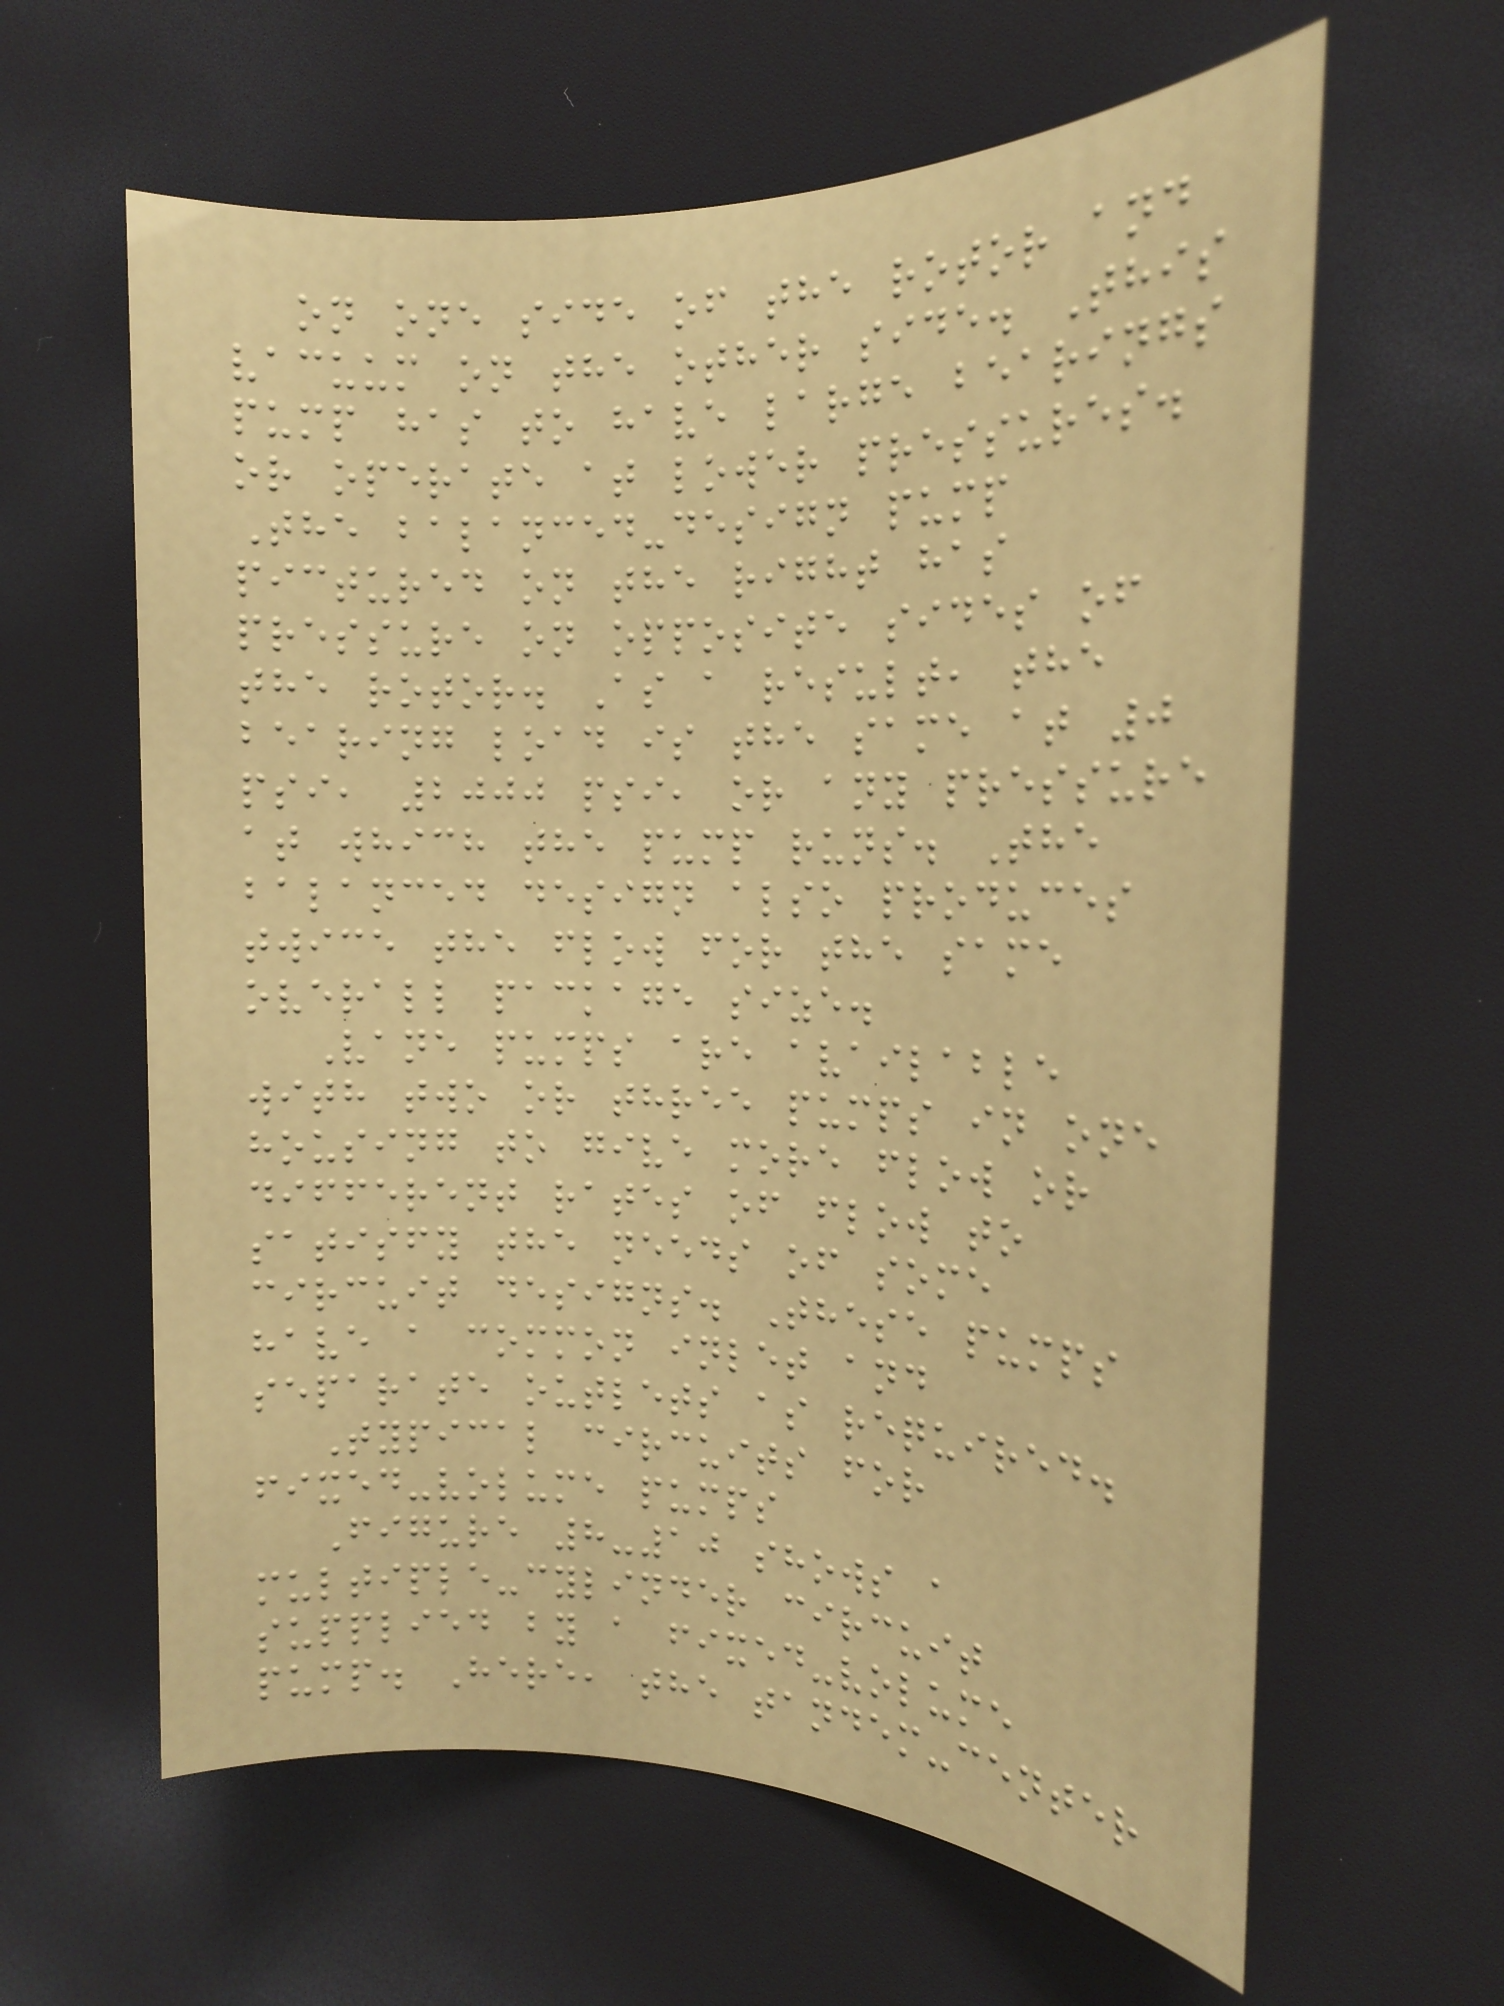on one side of the rotor and
vacuum on the other side. This
pump has to have large bearings
or operate at lower pressures.
The balanced-design pump
pictured on the right has
pressure on opposite sides of
the rotor. As a result, the
bearing load is the same at 0
psi, 2000 psi, or any pressure
at which the pump runs. The
balanced design also produces
twice the flow for the same
overall package size.
Vane pumps are available
with two or three pumps in one
housing to give more flow or
different rates of flow to
satisfy the needs of some
circuit designs. These pumps
have a common inlet and
separate outlets as required.
Typical circuits for
fixed-volume pumps
Figure 8-10 shows a
multiple-cylinder circuit
supplied by a fixed-volume
pump. Here, the tandem-center
